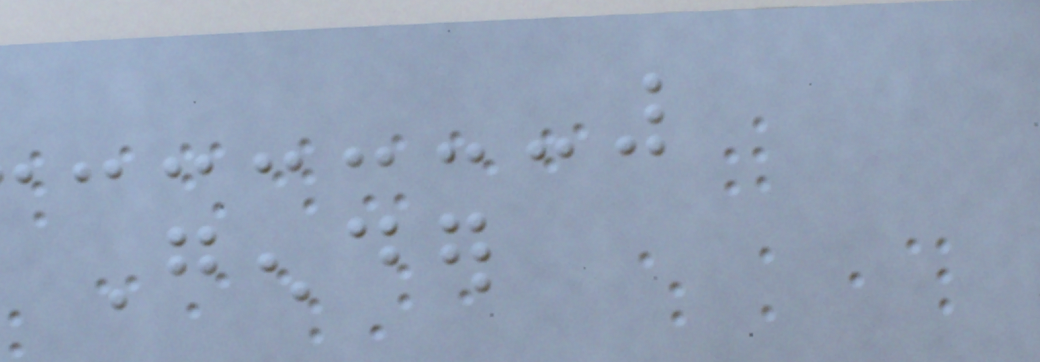Gender
